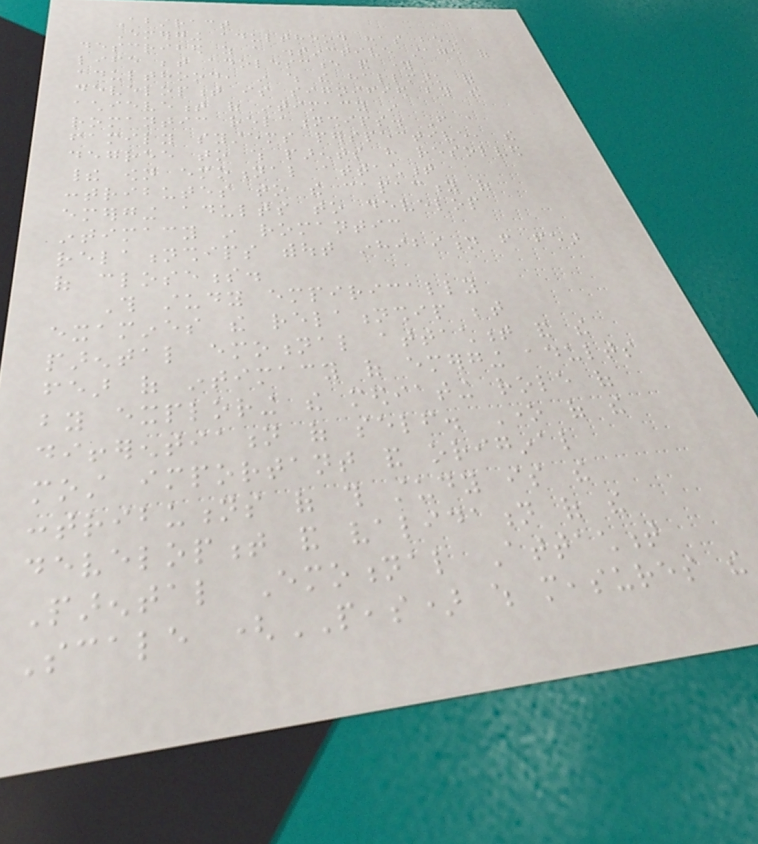Abstract
Emerging adulthood has been
described as a distinctive stage of
life between adolescence and young
adulthood, in which the hallmark of
development is signified by the
achievement of intimacy in
romantic relationships. From a
family systems perspective, the
degree to which parents have resolved
their own emotional attachment
contributes to the capacity of
emerging adults to develop
intimacy in romantic
relationships without inhibition from fear
of closeness.
This study empirically
examines the relationship between
parental emotional attachment and the
fear of intimacy of emerging adults
by exploring the mediating role of
differentiation of self. One of the
most important and original
contributions of this study is the
development and validation of the
Parental Emotional Attachment
Scale (PEAS) which measures the
